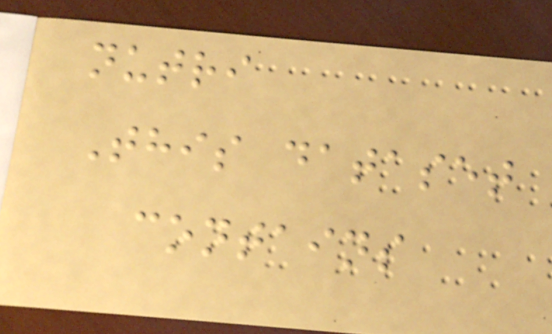nutri
This dataset
contains
